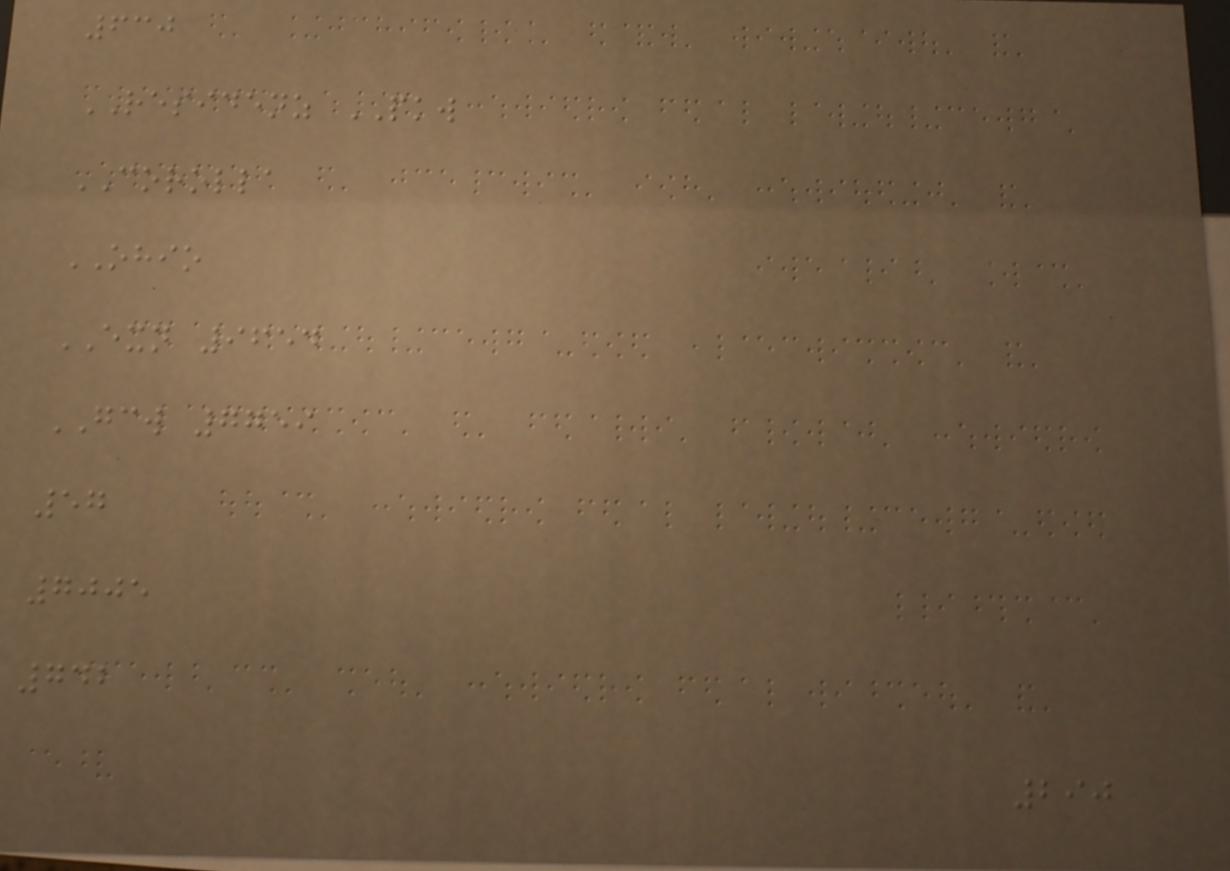630
RESIDENZ PKW
COROLLA
OHIO
EXN 9654
GCW 7759
57
7005
742
290
